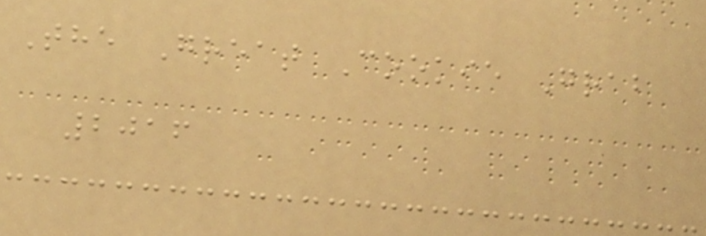The Great Cookie Grab
2016
